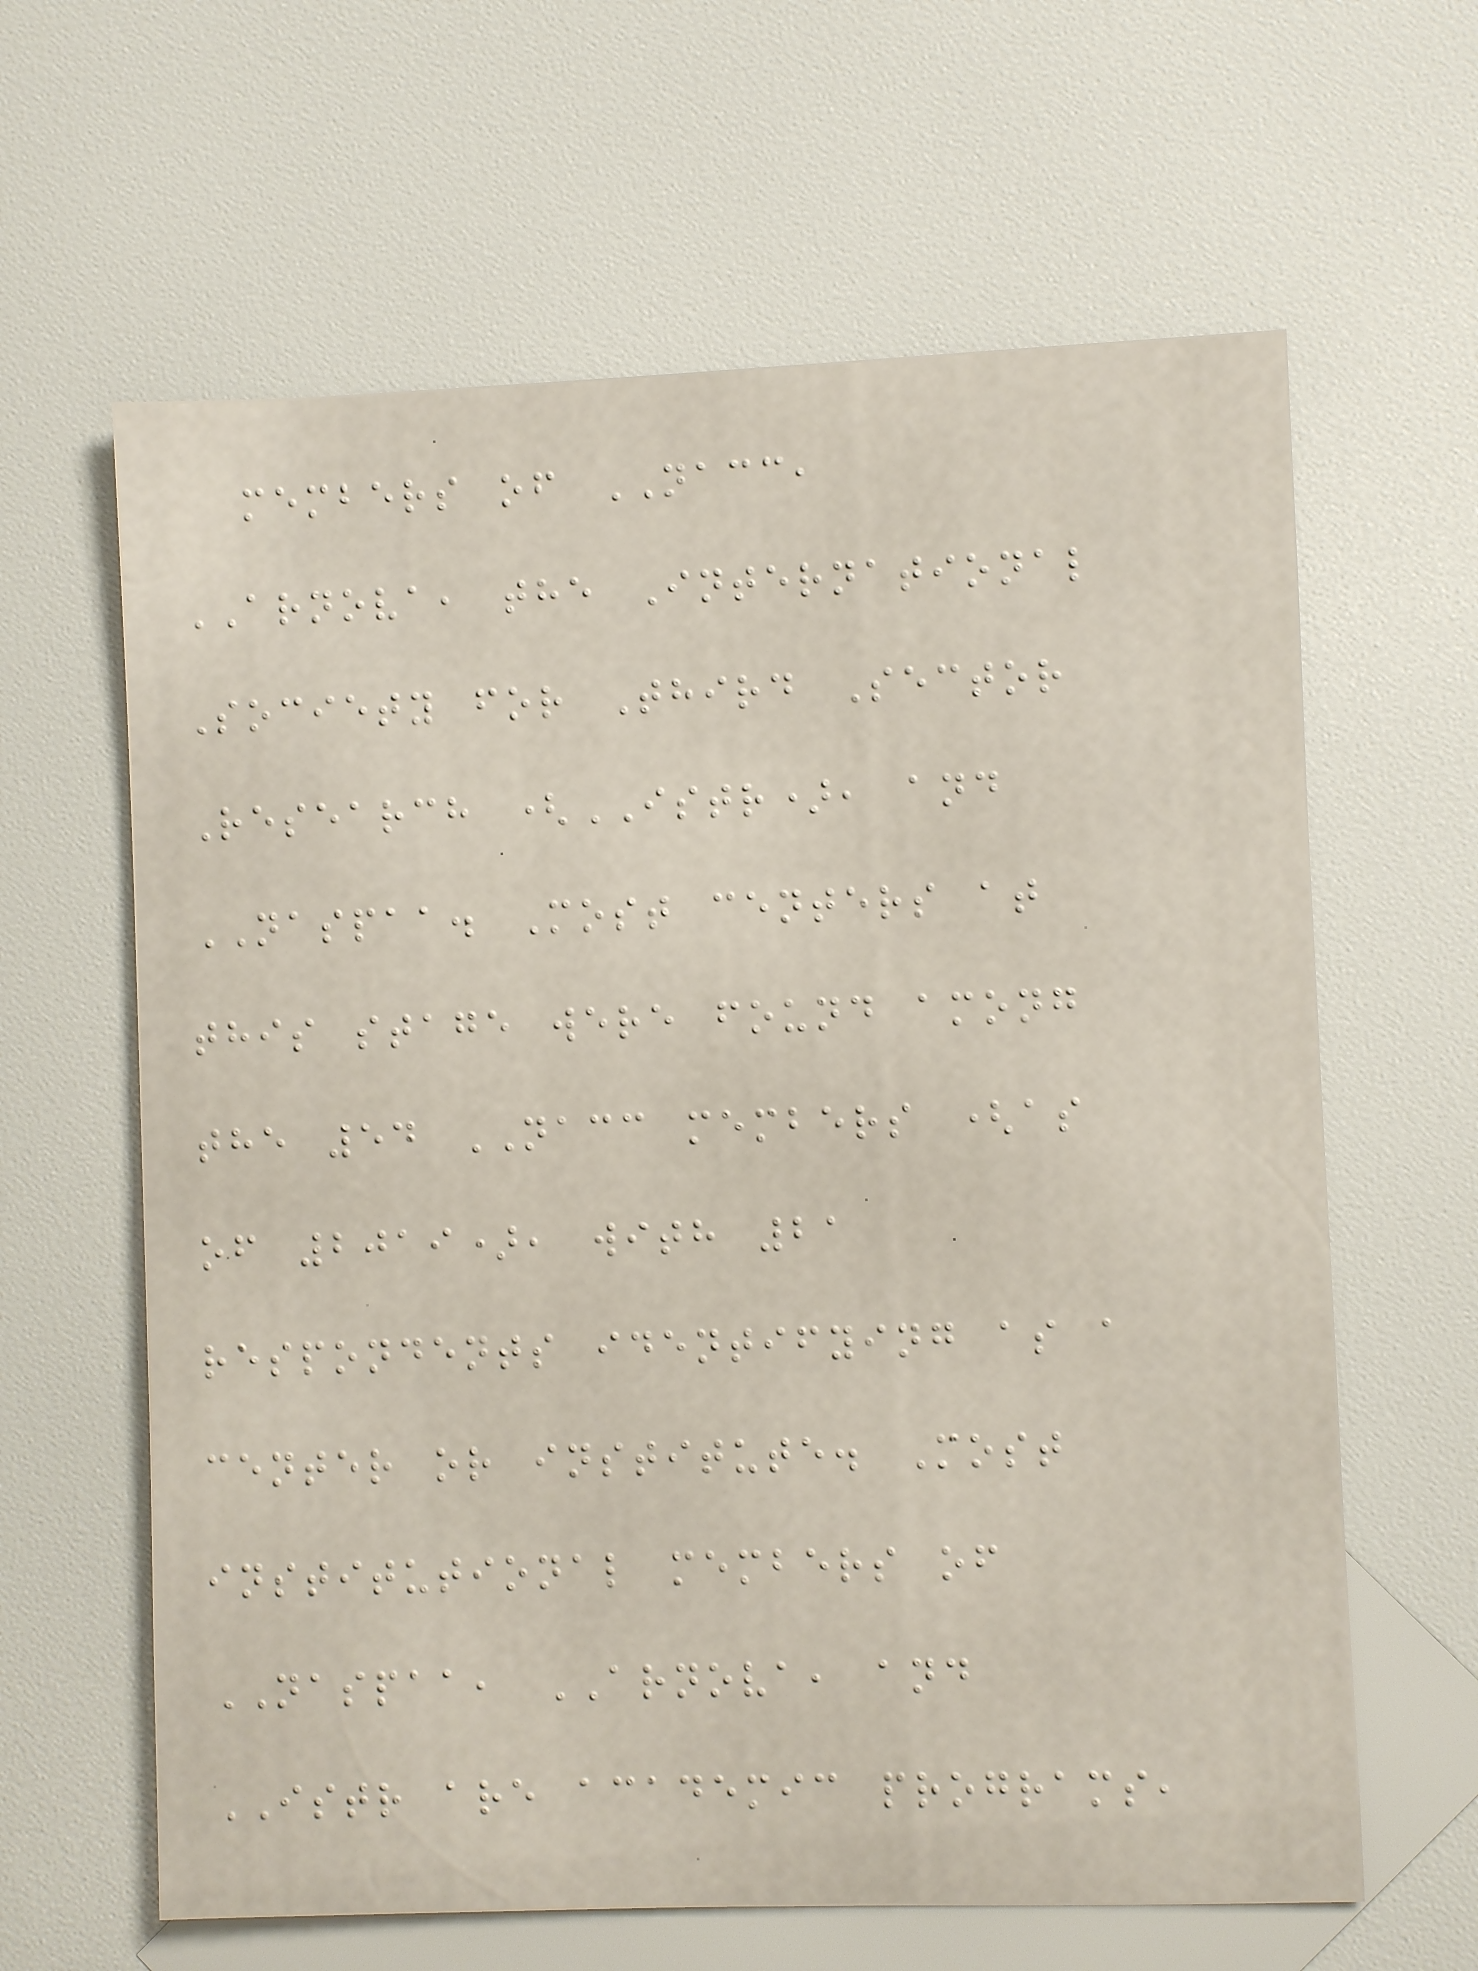members of NACC,
ARNOVA, the International
Society for Third Sector
Research (ISTR), and
NASPAA. Most centers at
this stage were found among
the 54 NACC members (as
of 2019), with 21
respondents identifying as a
center or institute. Most
institutional members of
NASPAA, ARNOVA, and
ISTR are academic programs,
